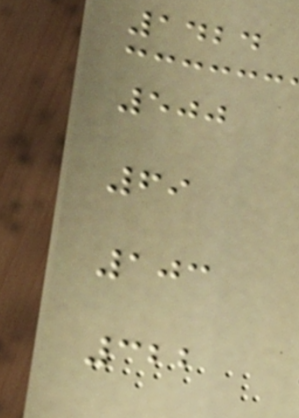1424
500
69
103
322
